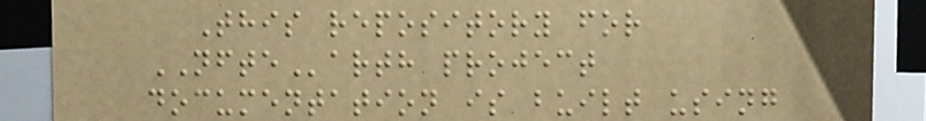This repository for
NFTEarth project
documentation is built using
